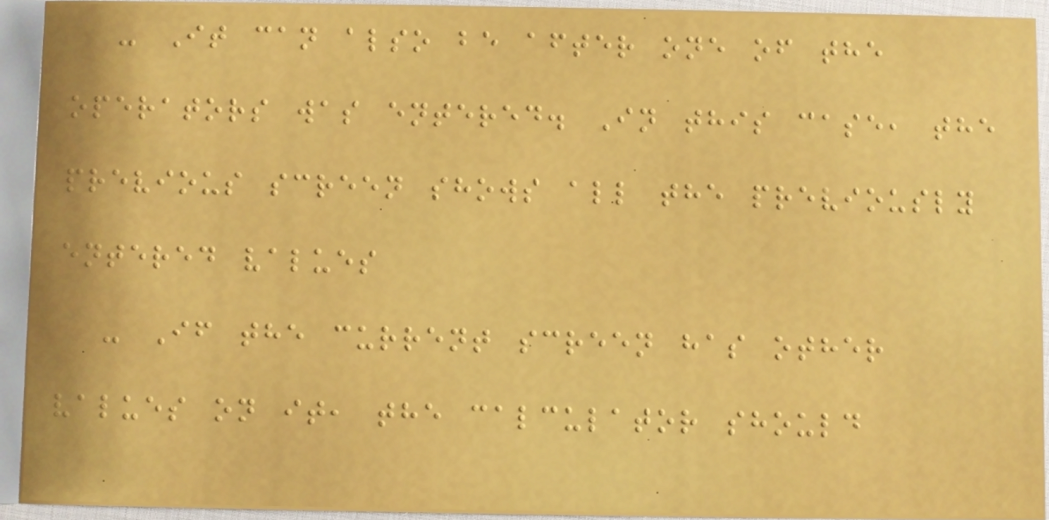- It can also be after one of the
operators was entered. In this case, the
previous screen shows all the previously
entered values
- If the current screen has other
values on it, the calculator should
